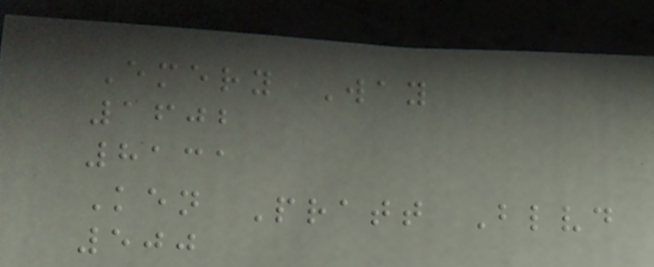Emery Way
1602
8131
Ken Pratt Blvd
500
